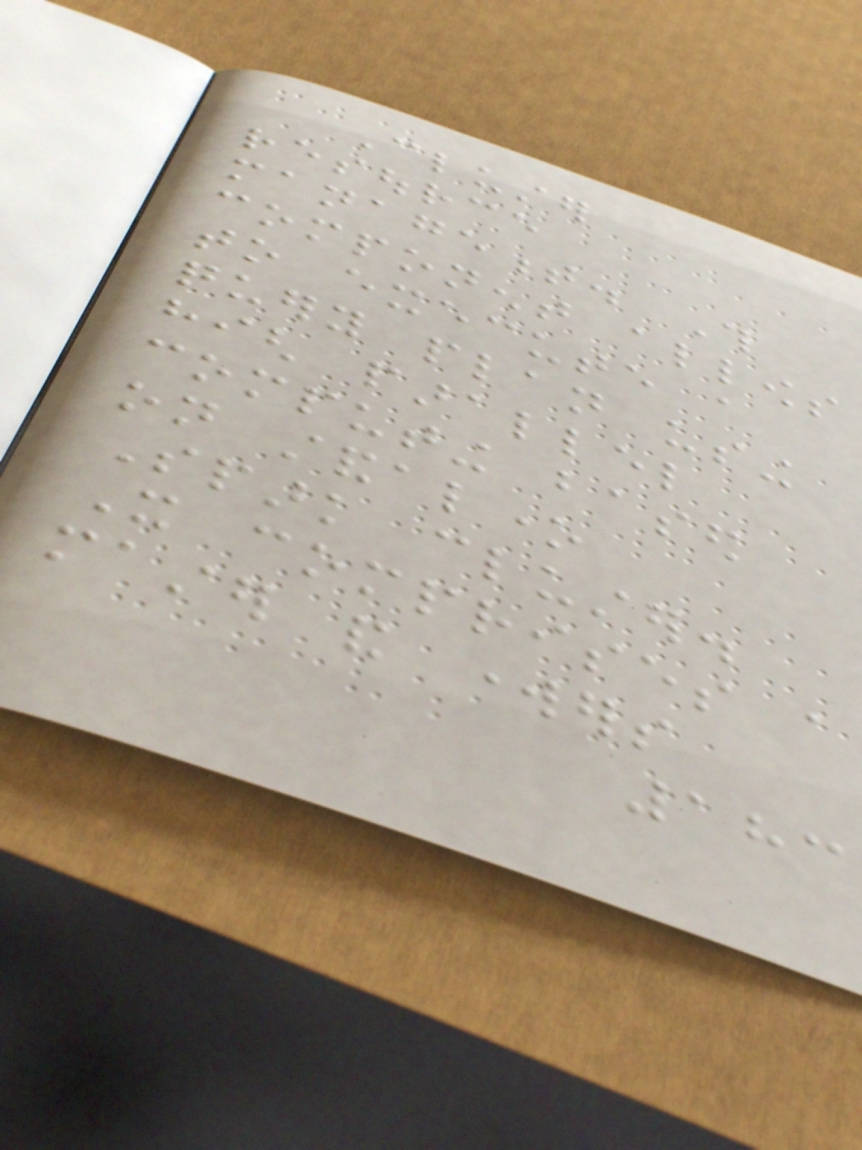Cluster
resource
management. This
component allows
to execute a
query plan using
high parallel
computing based
on standalone
Spark cluster.
It comprises a
master and workers
183
